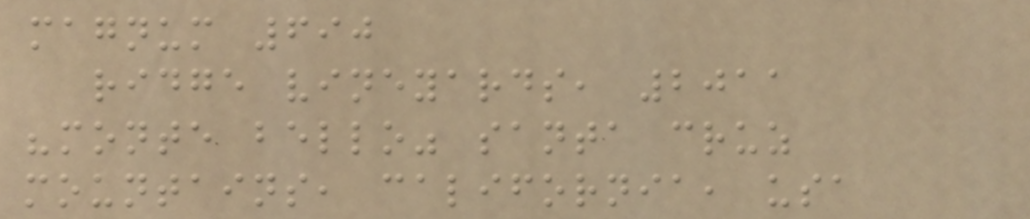magnum 690
ridge vineyards, 2011
"monte bello" santa cruz
mountains, california, usa
